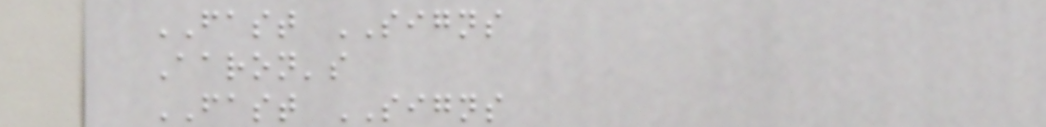FAST SIGNS
Aaron's
FAST SIGNS
